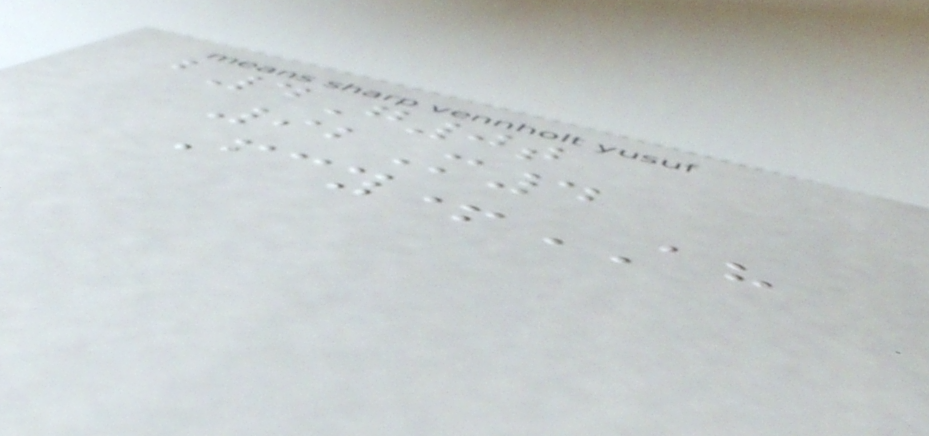b4G0t
92M4
Fcy+AH
